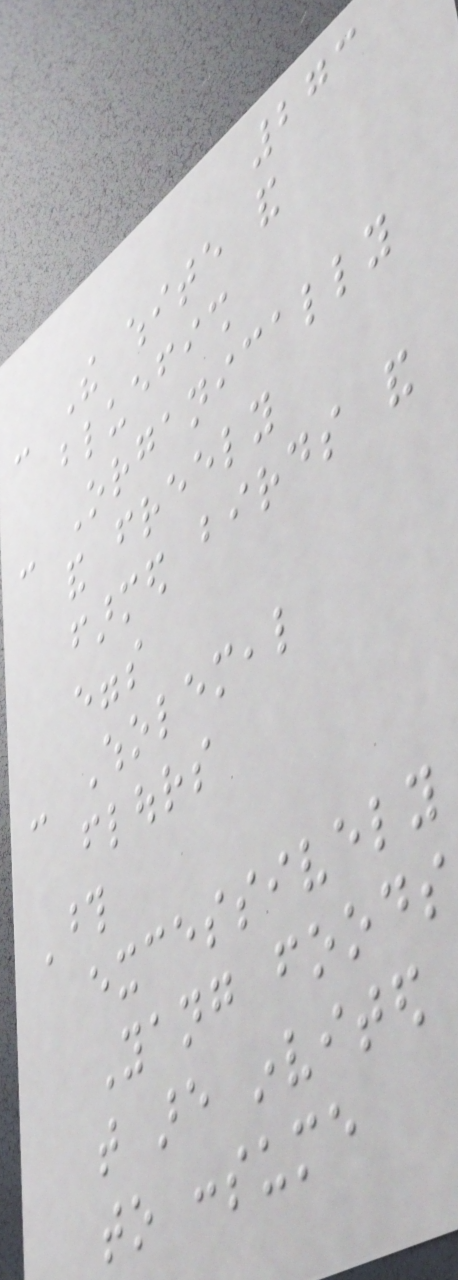273
- The white and
bluefish
- Organically
and freely
farmed birds and
eggs
- Wholemeal
flours
Those
excessively
Yang foods
that are invited
to consume
